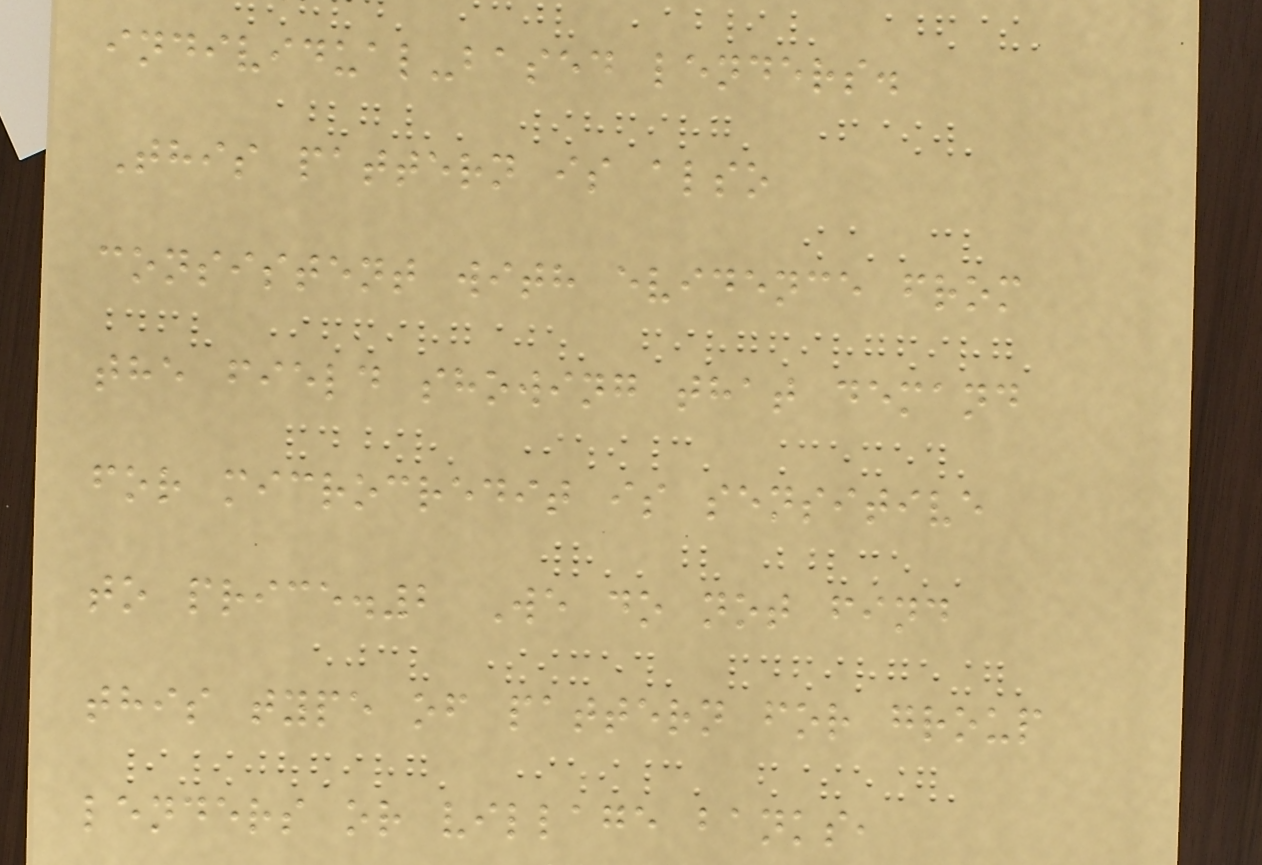individual-based lenders.
This pattern is also
consistent with evidence from
the field showing that demand
for microcredit is sensitive
to price.2 We do not find
this type of pattern for group
lenders or village banks,
